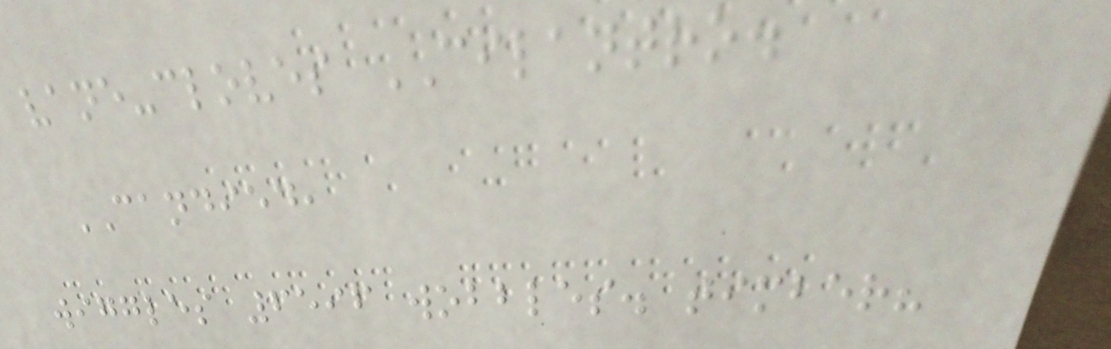vane-cloves CILANTRO.
CANDIED,
wiggles 6596 wobbles. timber?
